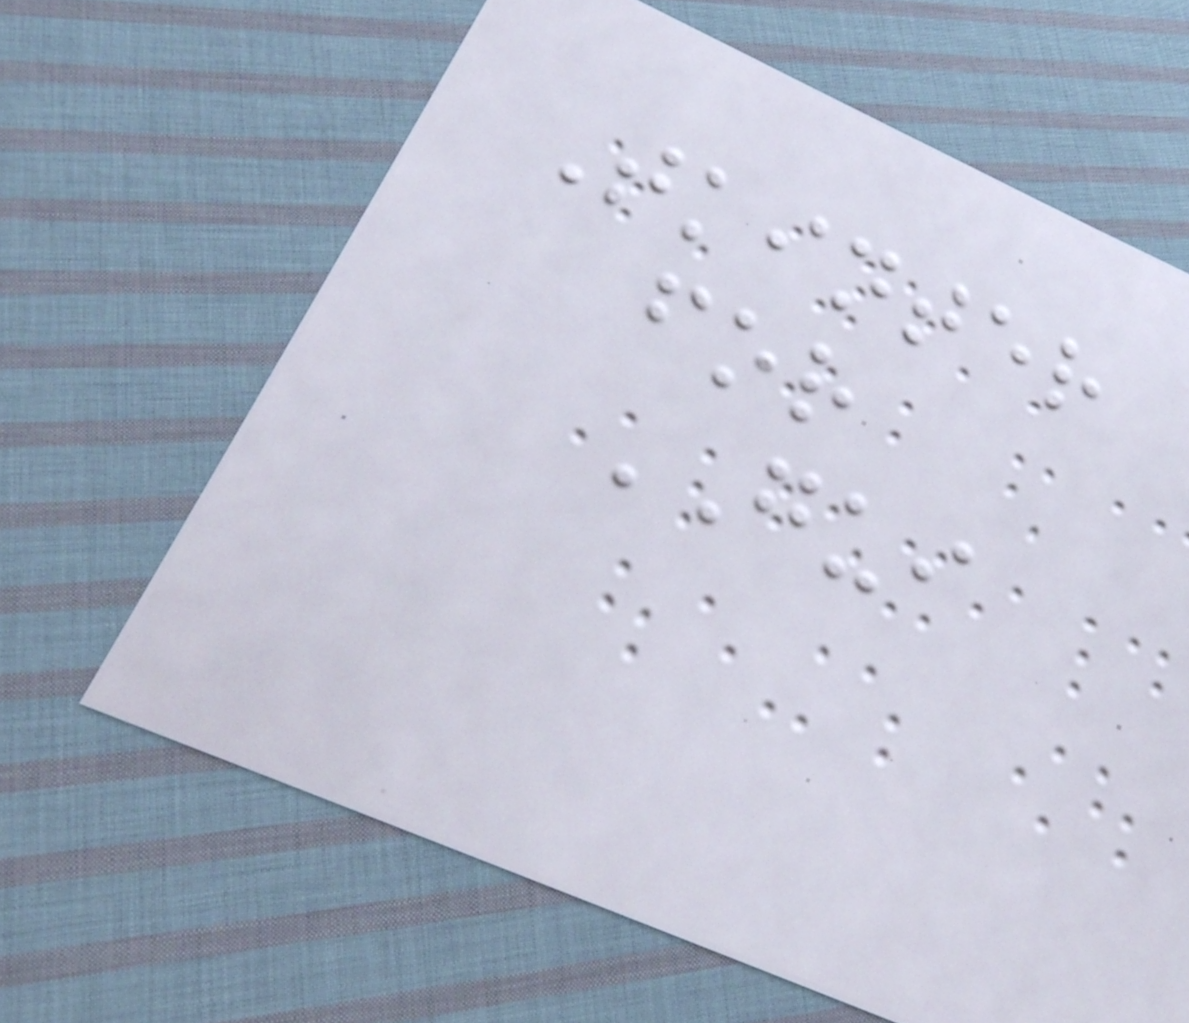Tkinter
for
GUI
